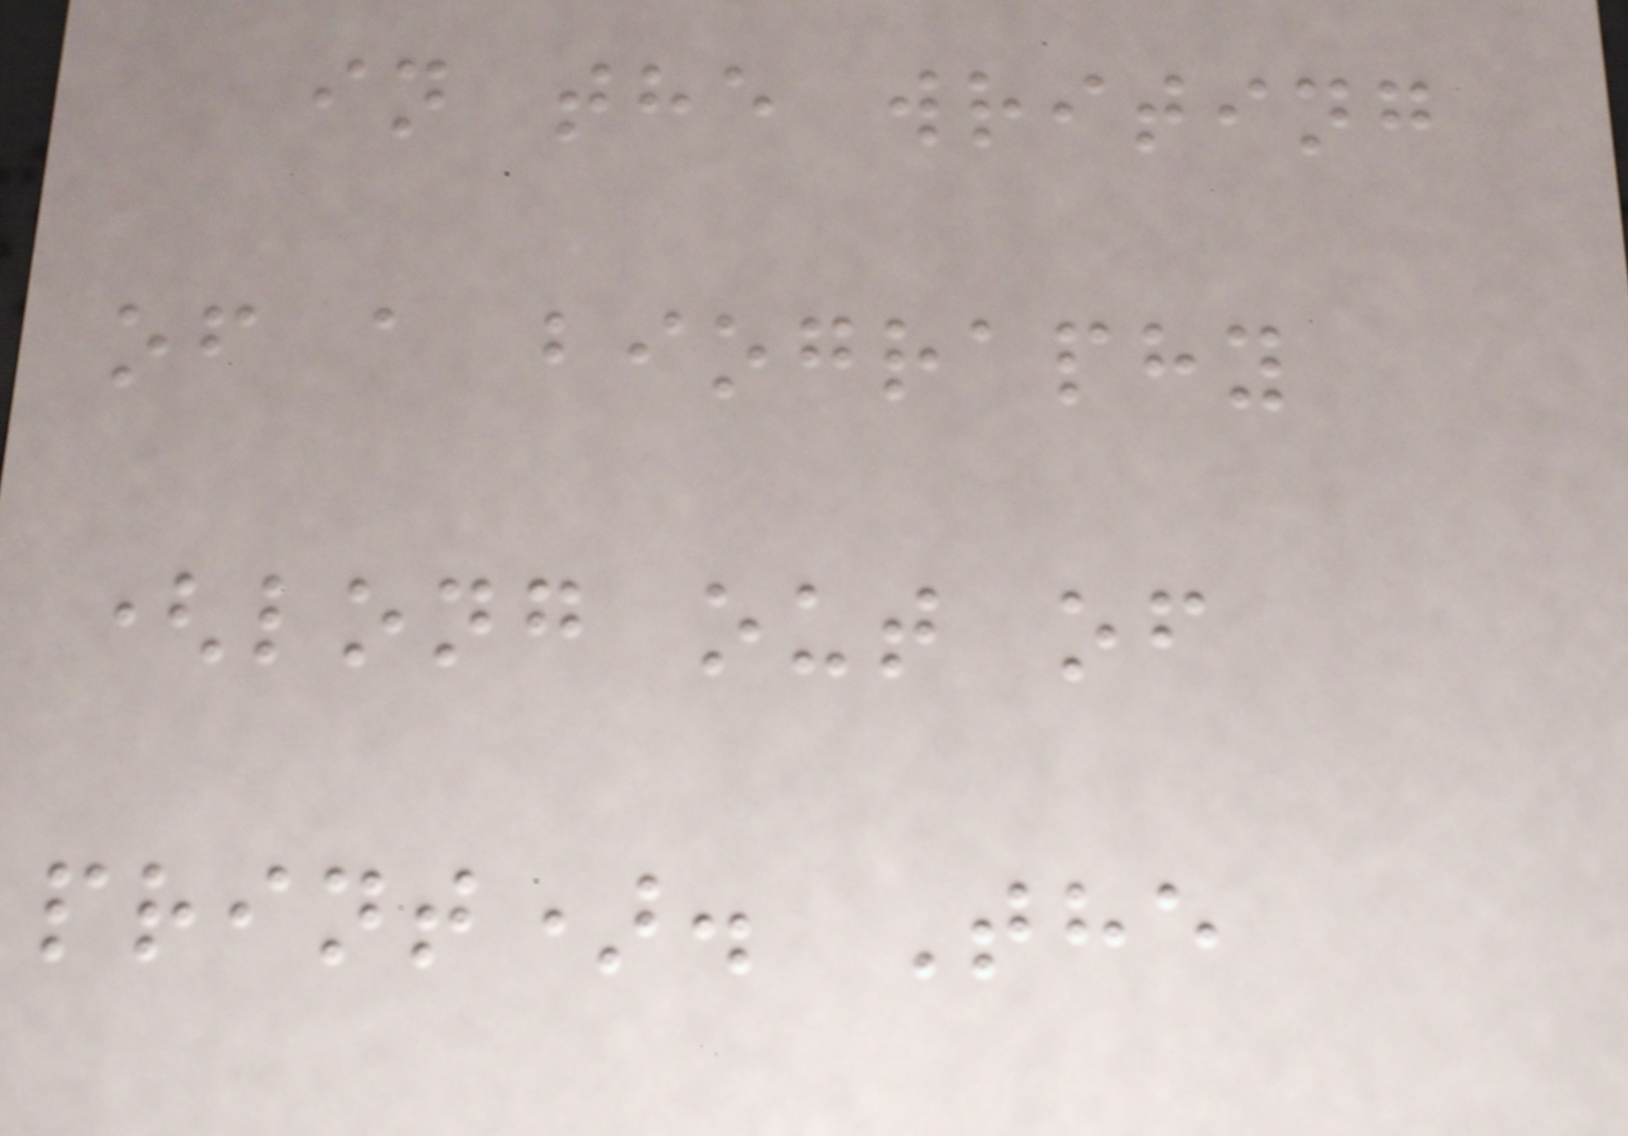in the writing
of a biography
(long out of
print). The
